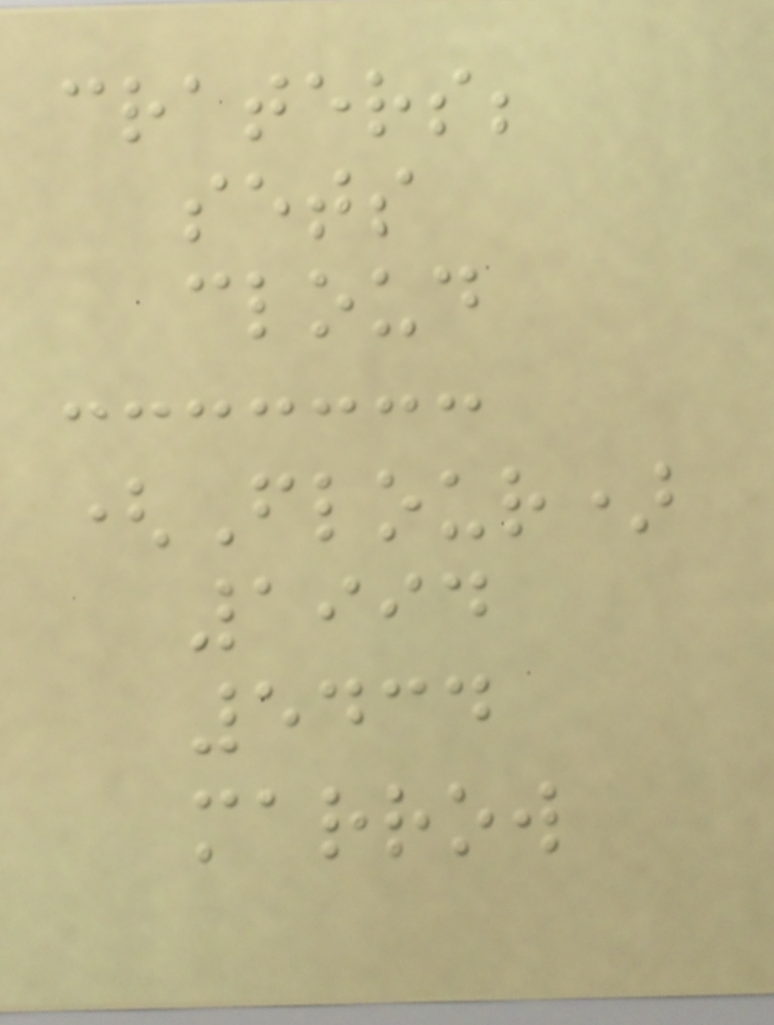craters;
sets
cloud
(Flour)
1994
5434
marrow
